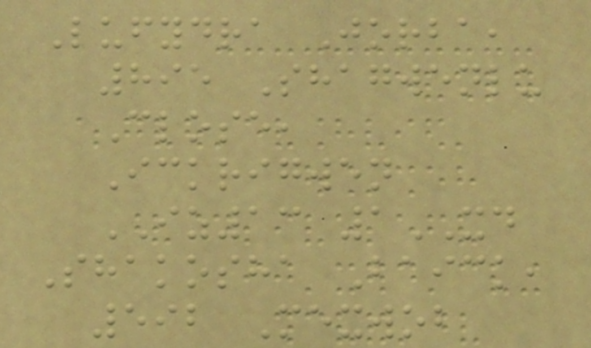Lufydra Jorba,
895 Shagwenlu
Close,
Ickrigwen
IZ13 1XD
Shakosha Baick,
592 Mexwob
